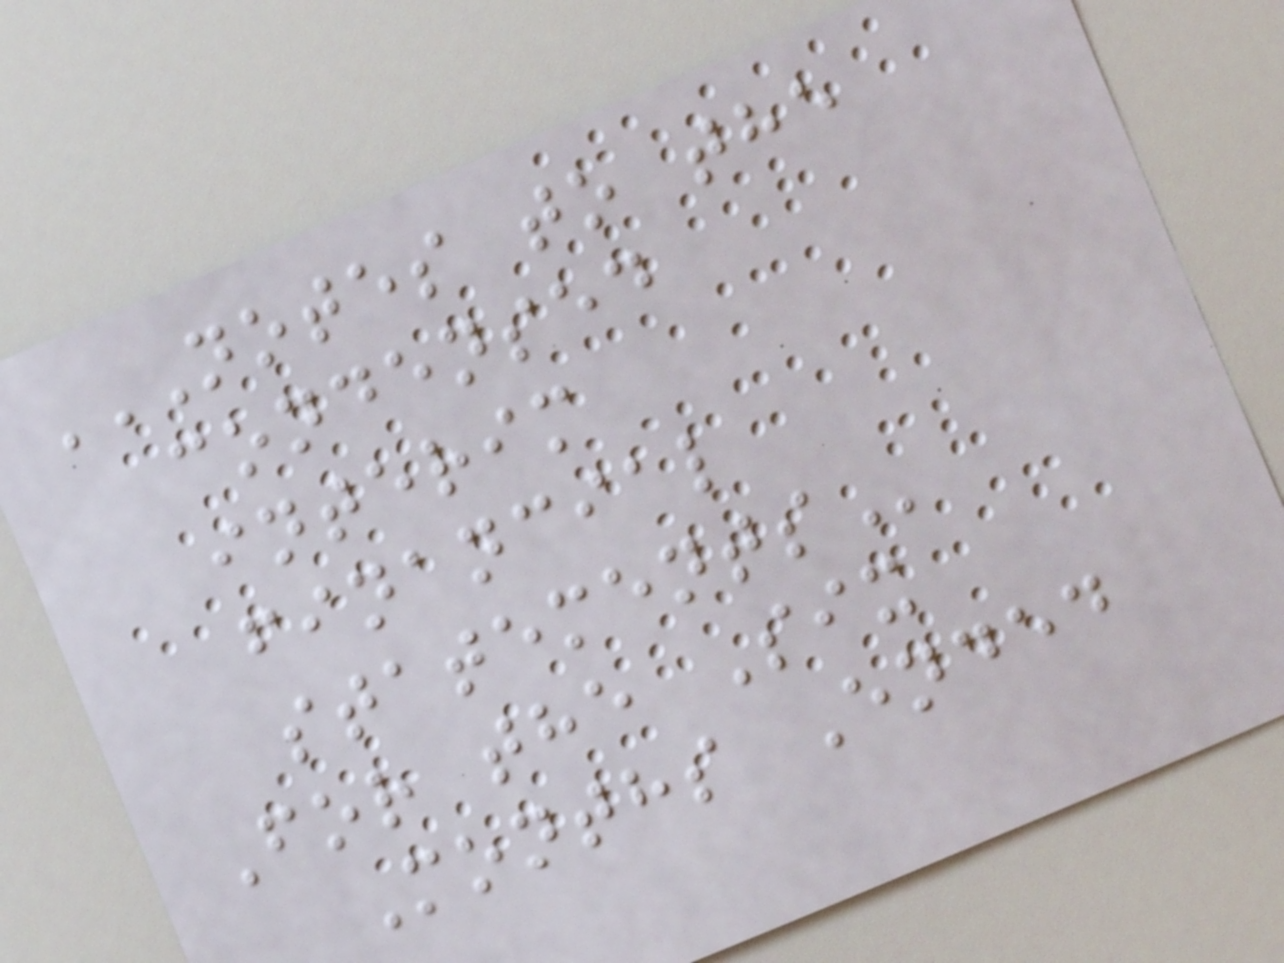NOTES TO THE
CONDENSED
INTERIM
FINANCIAL
STATEMENTS
For the Six
Months Ended
